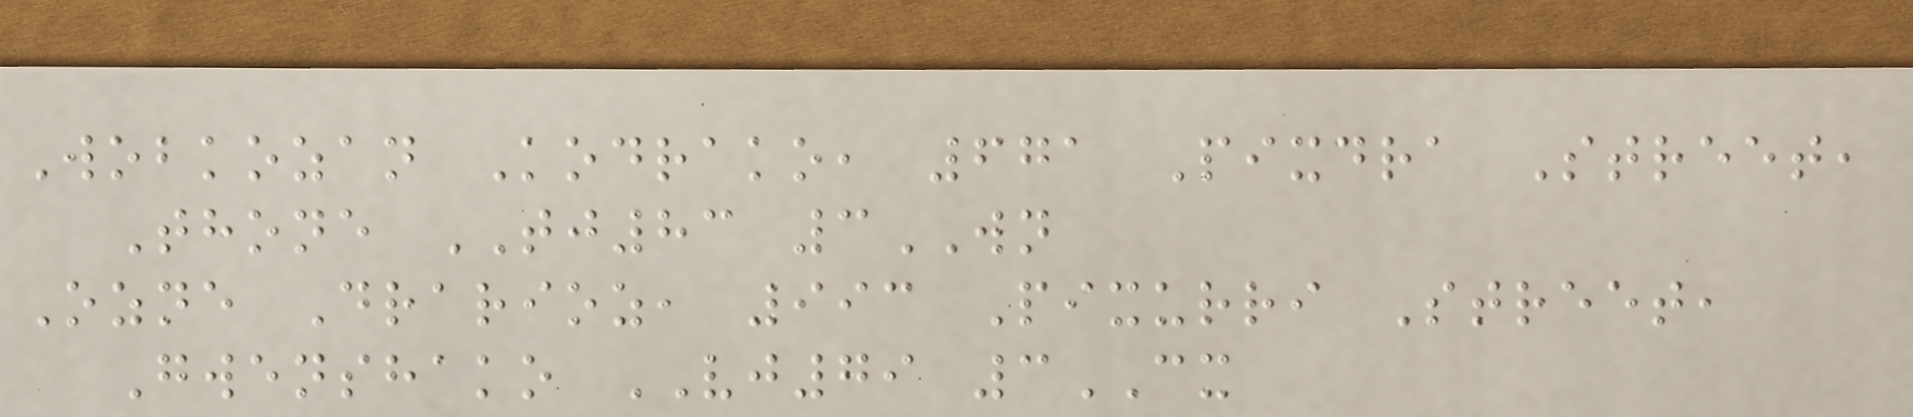Wobkozan Kodrako, 671 Pixdra Street,
Thone TJ83 3WN
Ozne Drarioz, 993 Pixurri Street,
Gwenshako VJ79 3CX
